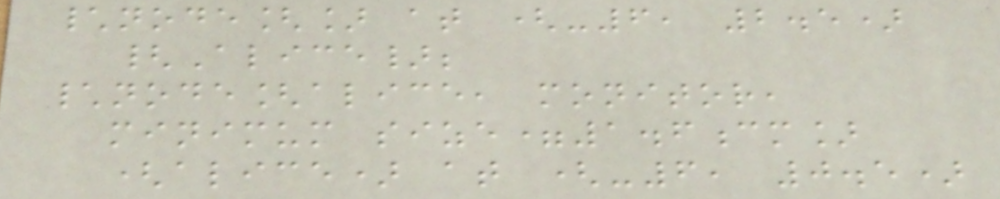\node[] at (-6, 2.5)
{Alice};
\node[alice, monitor,
minimum size=1.6cm]
(alice) at (-6, 0.5)
